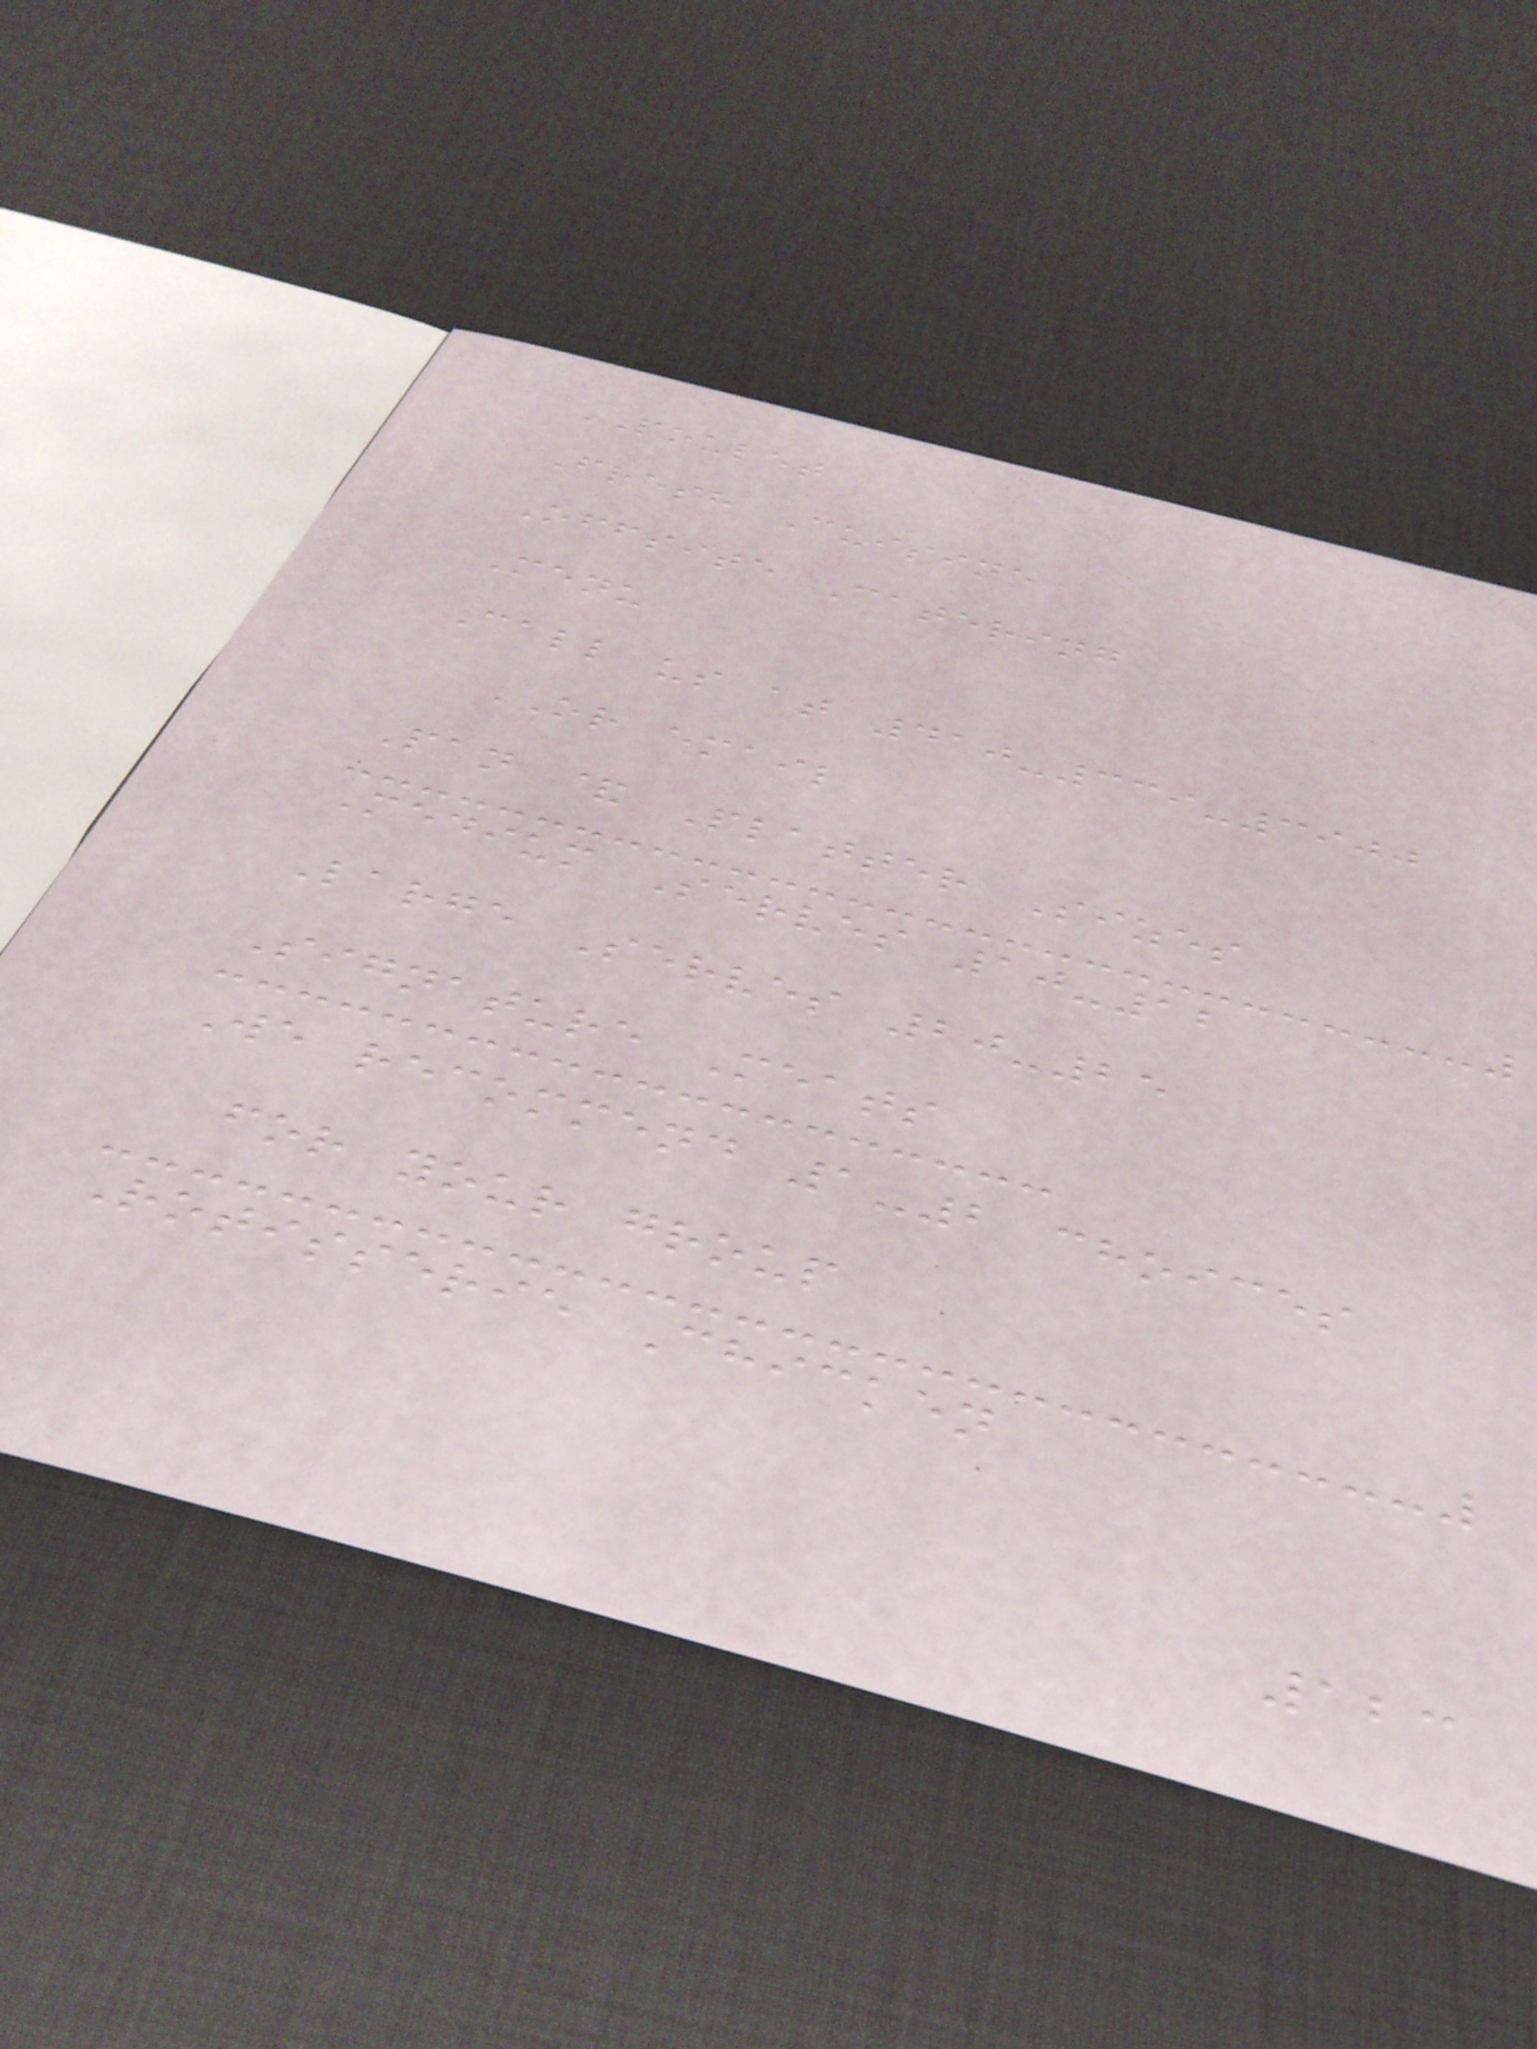POULET
Fresh Cuisine
Offsite Catering
Menu
Call us at 410-339-3900
OR email
Pan & Platter Sizes
Medium Serves 10-12
Large Serves 20-25
Signature Meats
We recommend 1-2 choices
for your group
Rotisserie Chicken
123
